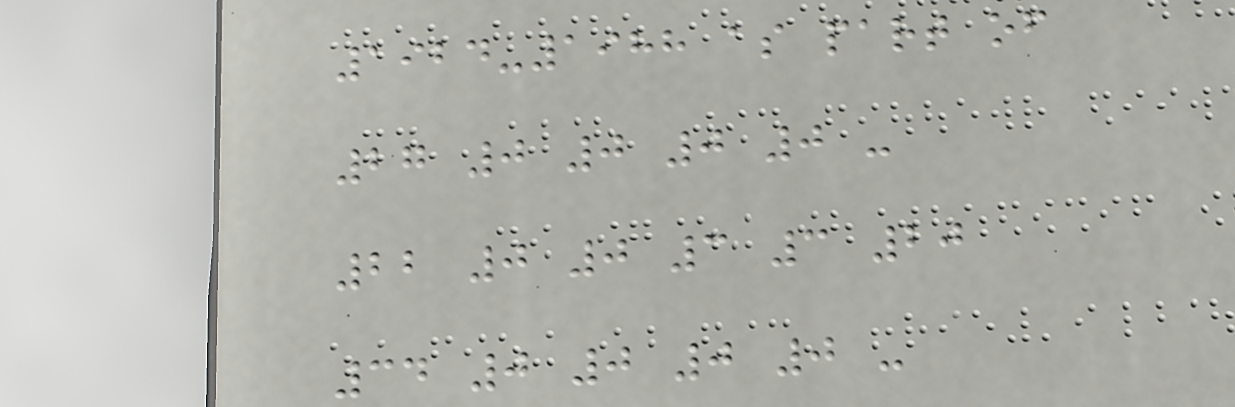1924-1988 as part of
27 0 0 0 0 -
22 0 0 3 3 20
34 0 0 0 0 -
